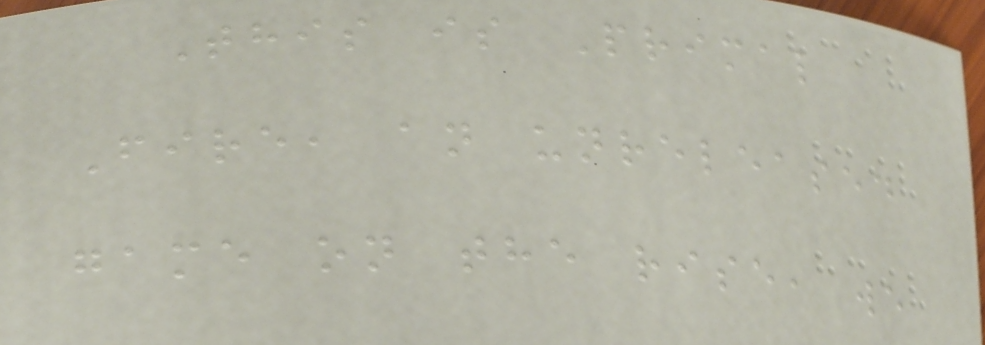This is Primal
Fire, an unreleased
game on the rise, we
